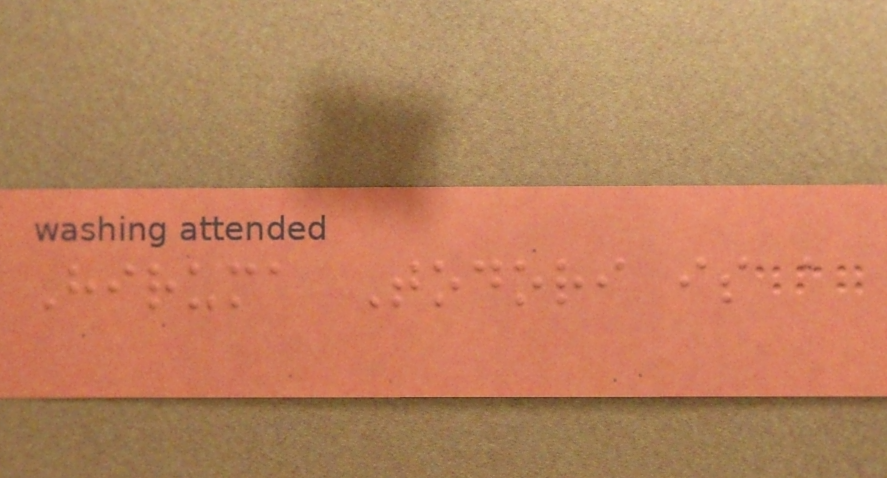Hiruma Todori is a
